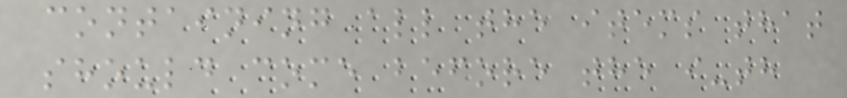containing all the items that
should come before the i-th
